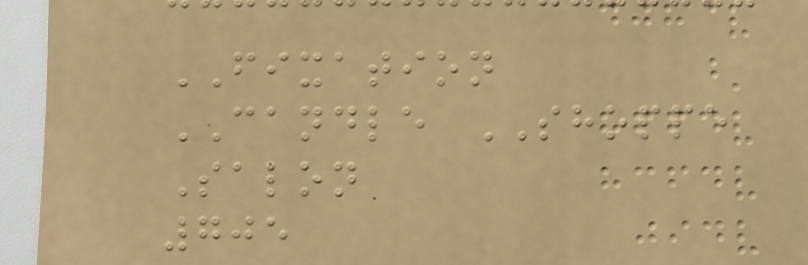FIXATION
CANDLE SHOPPE
Salon
705
